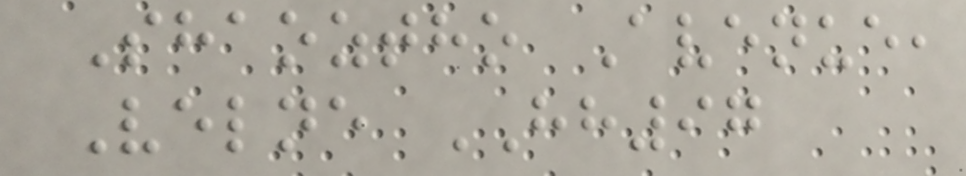Shaoztho Avenue,
Velne HH97
